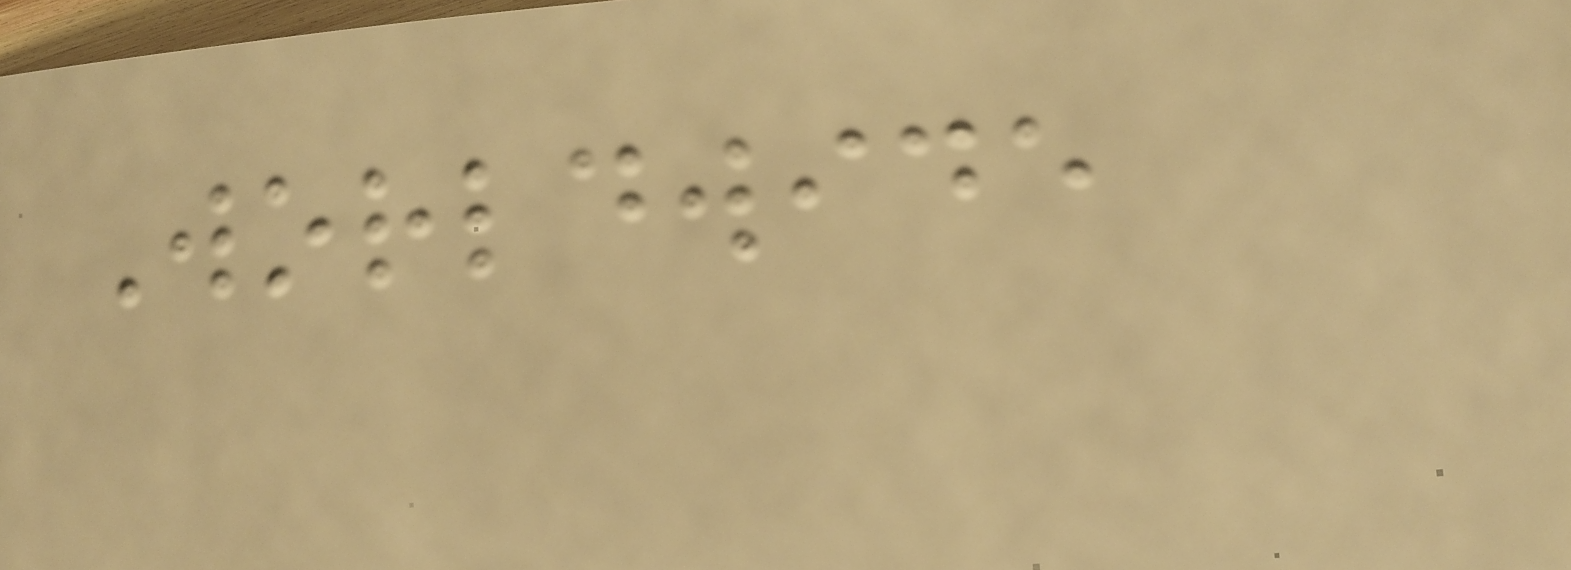Worldwide
